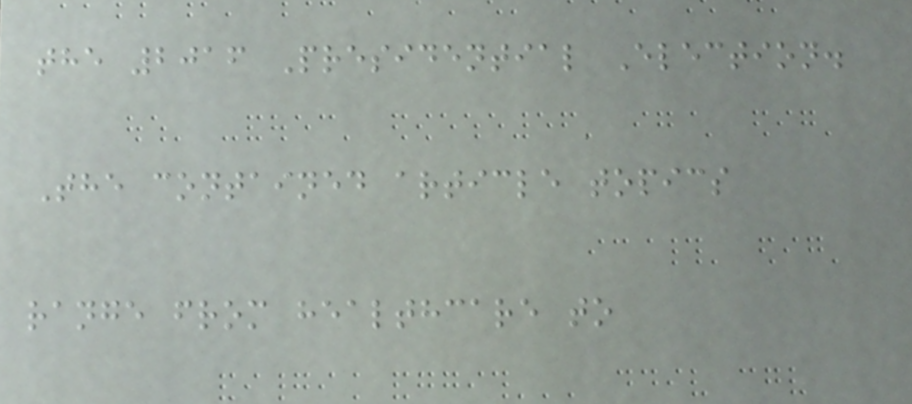the 2016 Presidential Election.
The contained article topics
range from healthcare to
